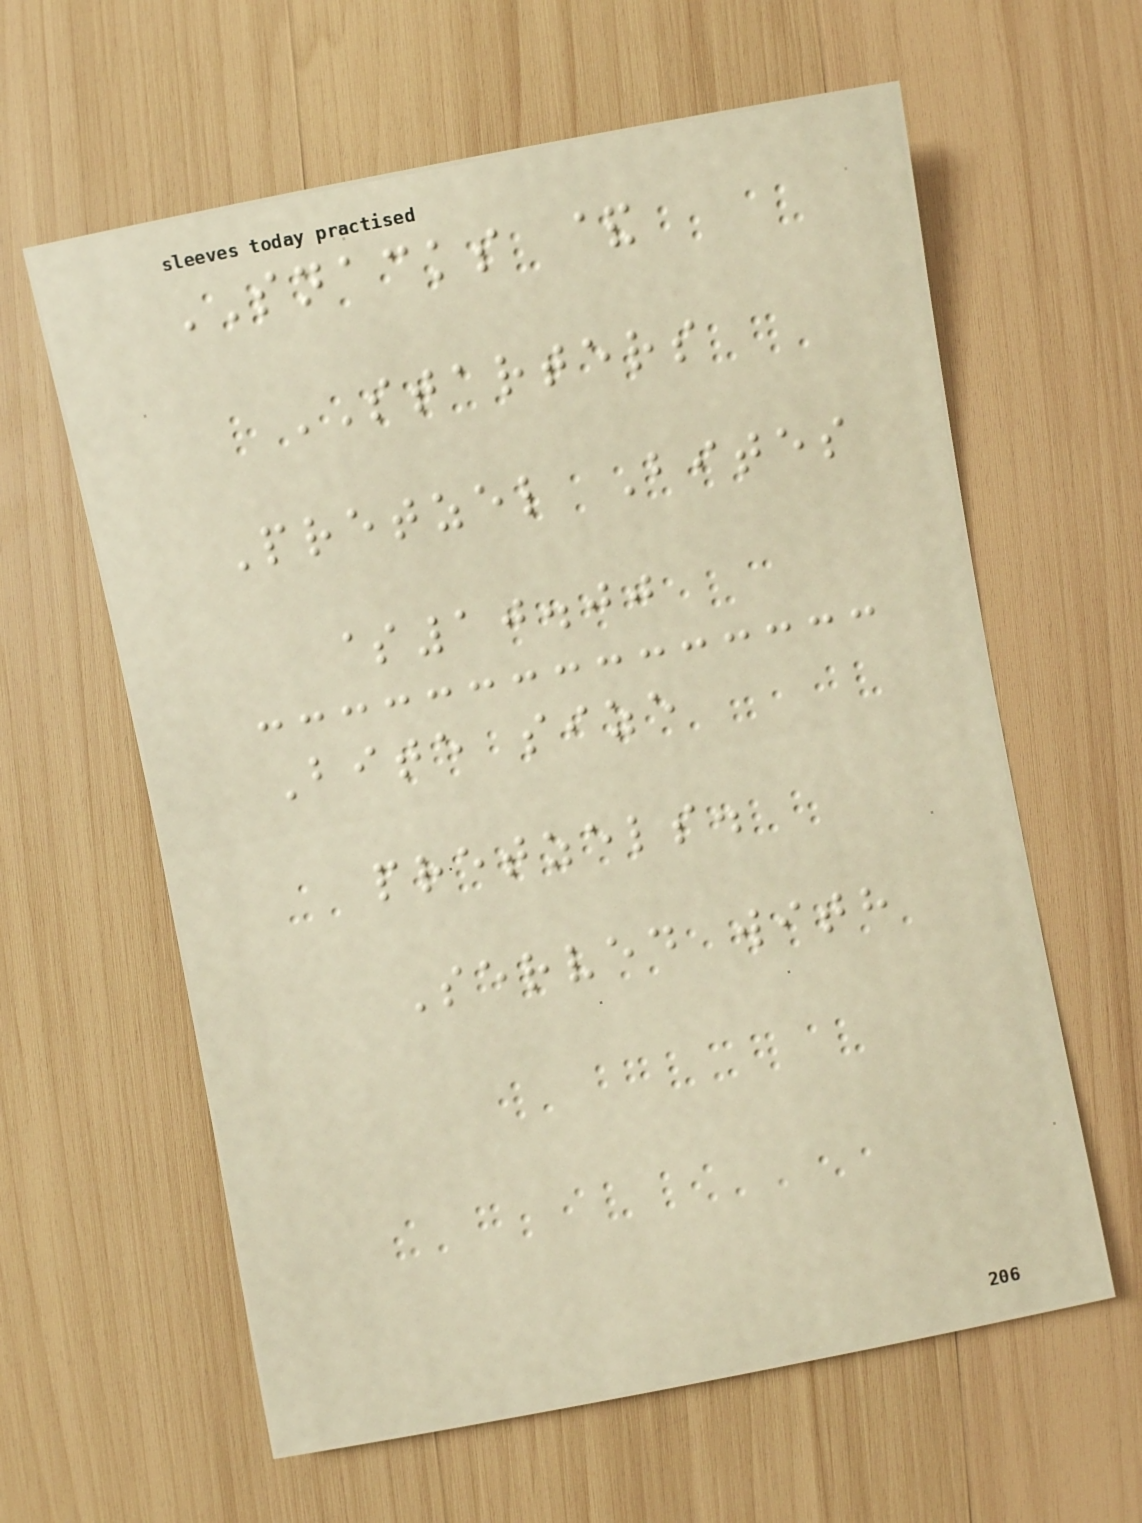SNACKS &
STARTERS
Pretzel Bites
$10.00
Bite size
pretzels.
Served with
